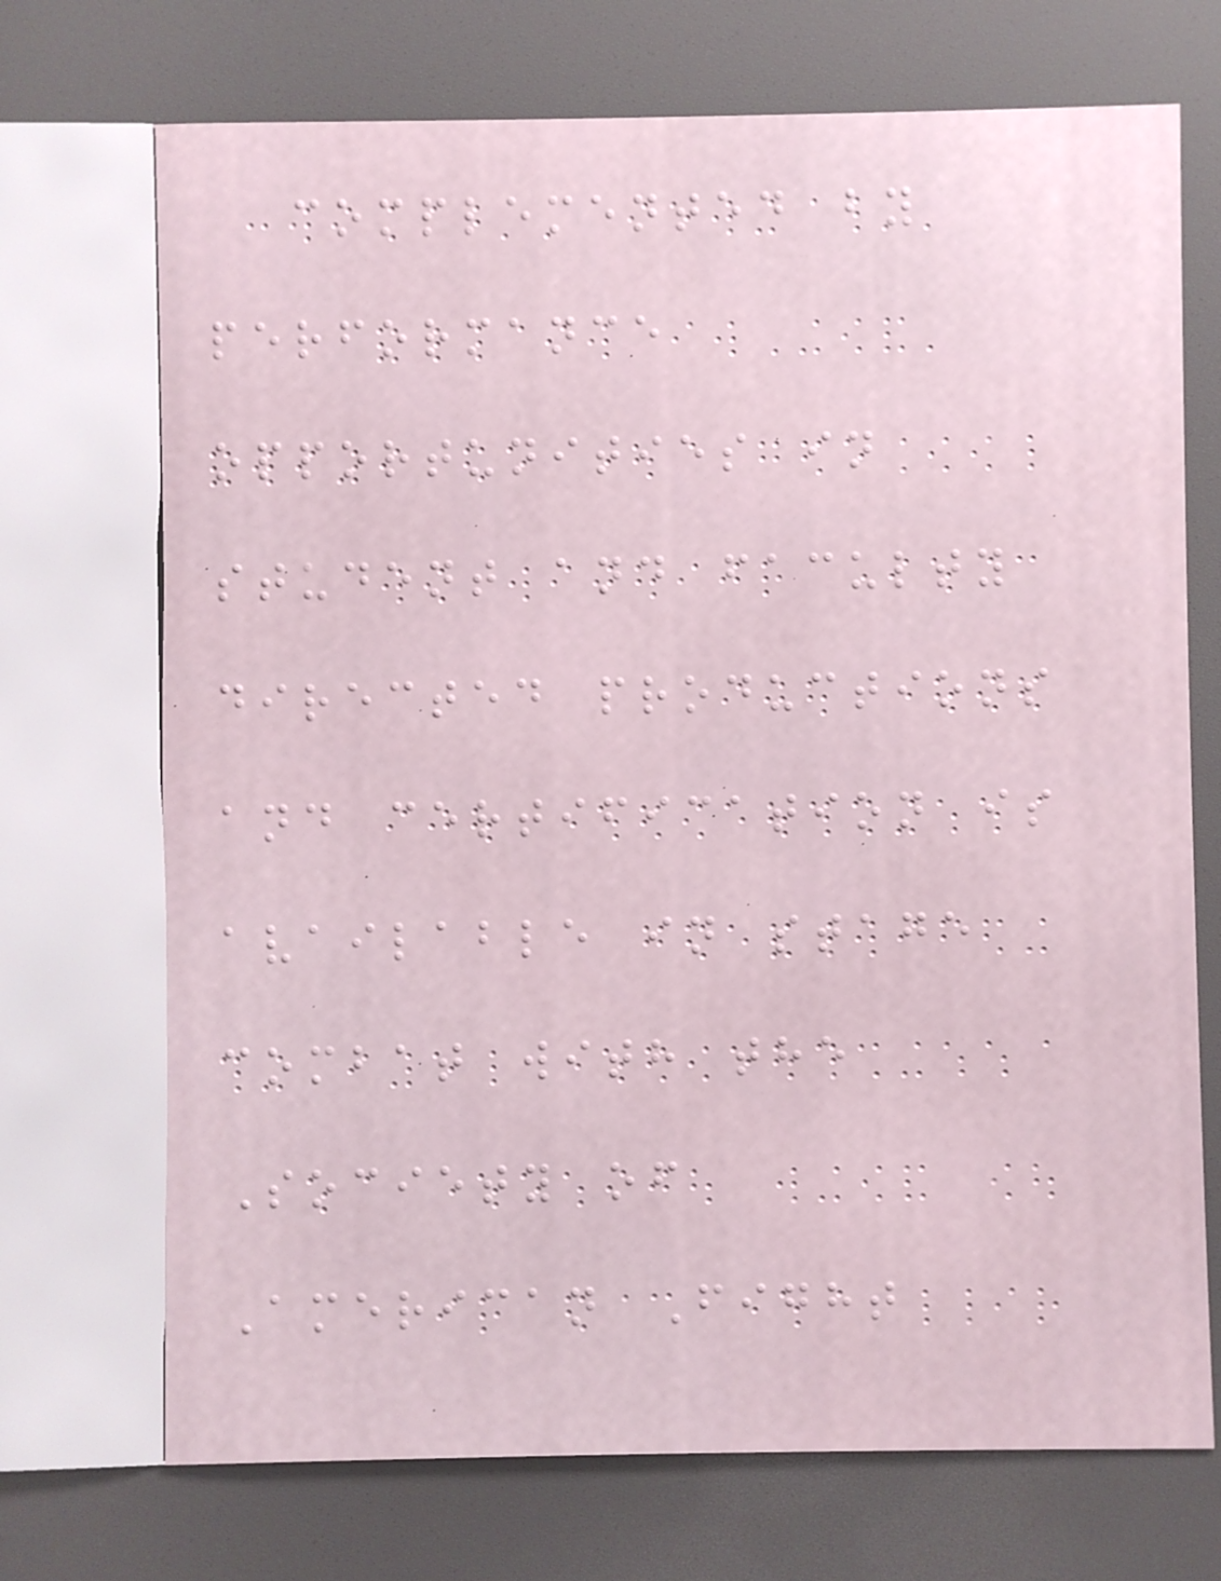complemented by
performance
opportunities in
student and faculty
directed productions
and certification is
available in stage
combat with the
Society of
American Fight
